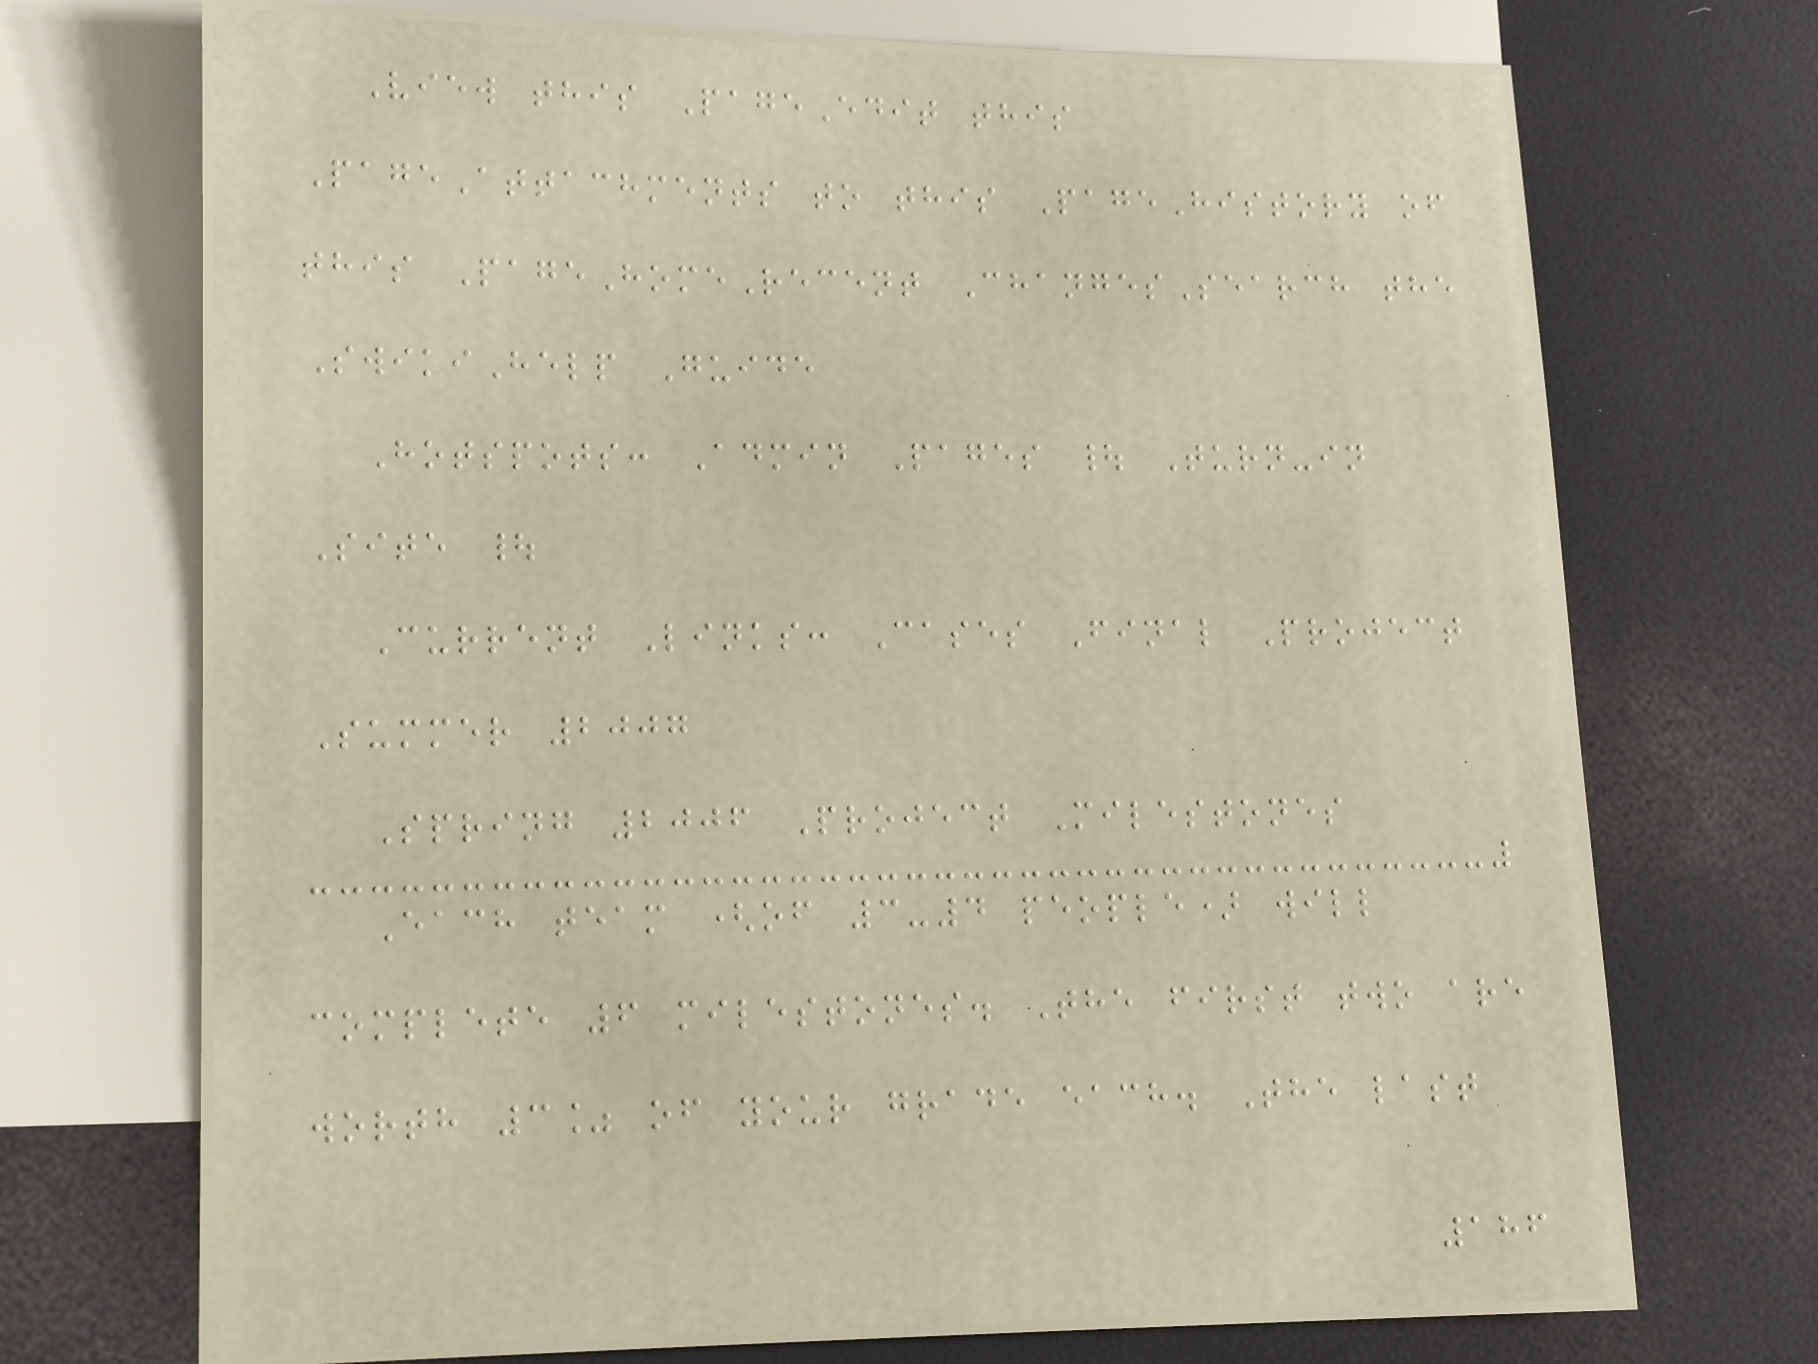View this PageEdit this
PageAttachments to this PageHistory of
this PageHomeRecent ChangesSearch the
SwikiHelp Guide
Hotspots: Admin Pages | Turn-in
Site |
Current Links: Cases Final Project
Summer 2007
Spring 2006 Project Milestones
Each team (of 3-4 people) will
complete 6 milestones. The first two are
worth 3% of your grade each. The last
186
